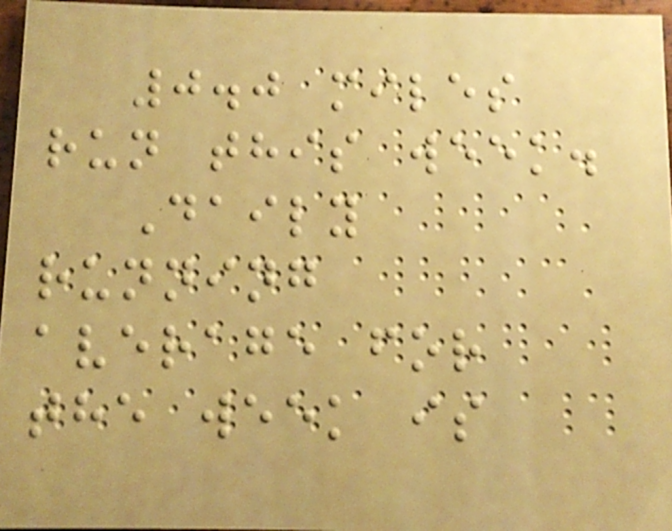0.0 miles
run this week.
Daily
running
average for
the week is
